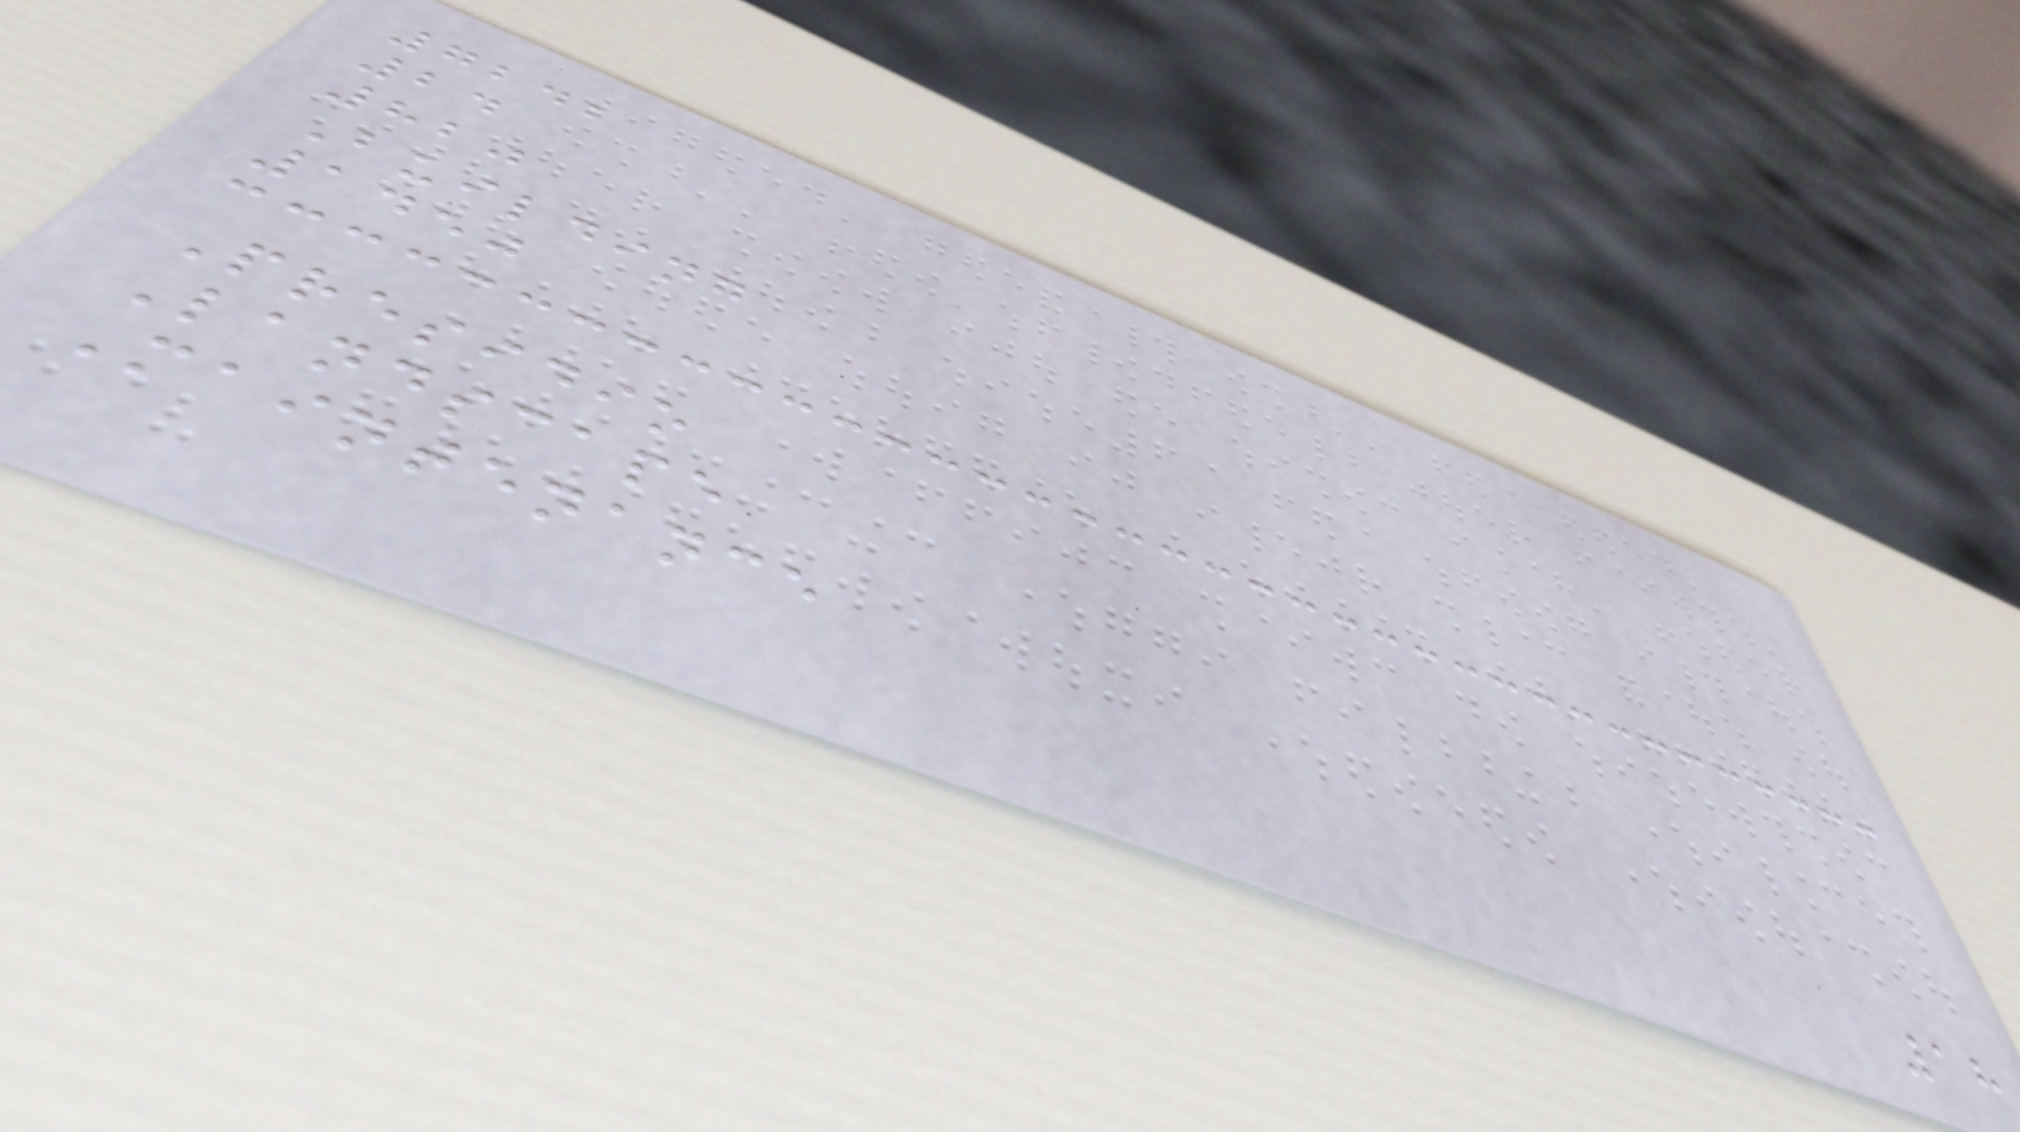7242
24
820
Building
1450
Presidio
Landscape
Maintenance
18
